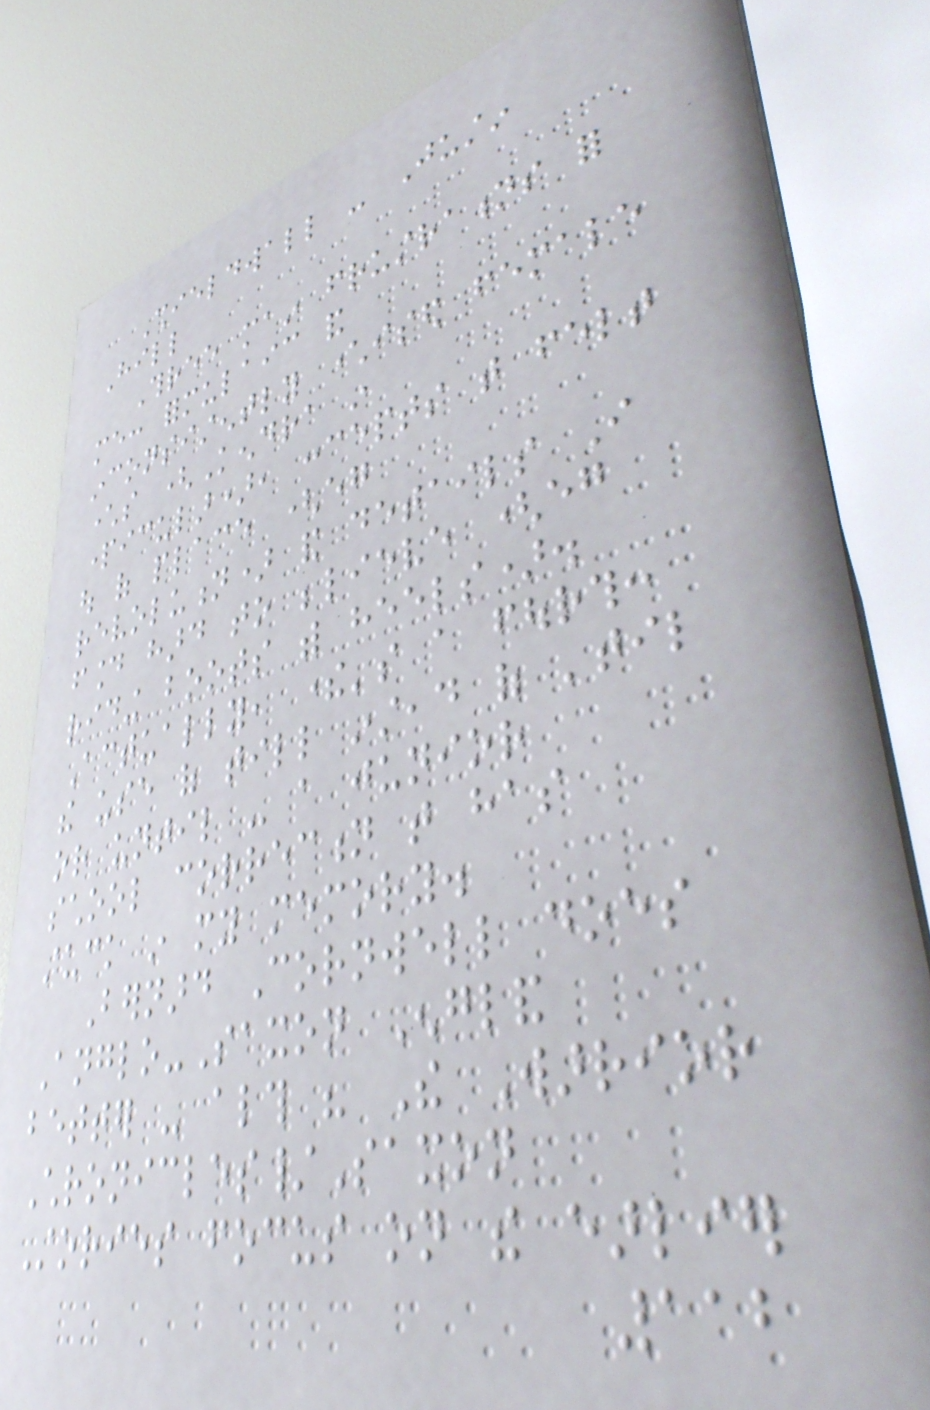Shieldwall - Justin
Hill
Three main frustrations for
me: formulaic and
inconsistently characterised female
characters (Kendra in
particular), concepts that felt
out of place (eg
revolution) and details I
found hard to believe (eg
riding boots with heels).
Actually, there's a fourth:
the use of till instead of 'til
or until - a junior
school correction that has
stuck in my memory.
Bernard Cornwell does
Anglo-Saxon England
better - although his The Warrior
Chronicles/Saxon
Stories focus on the earlier
112
